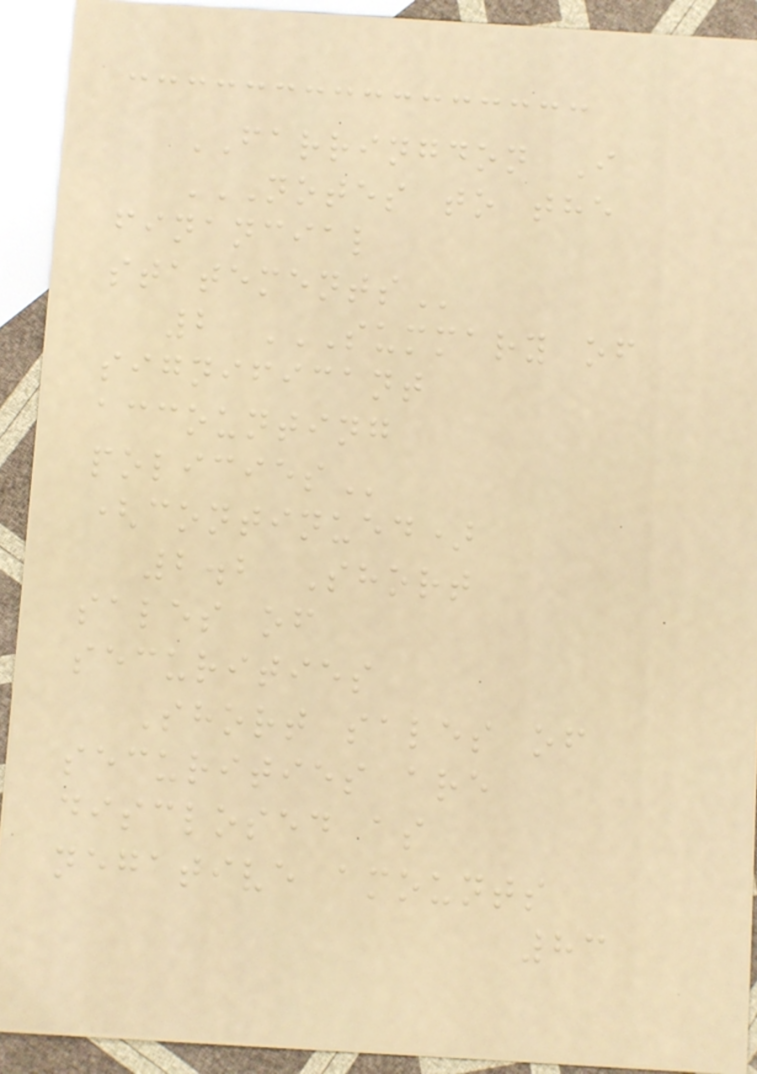FARRINGDON I
NOTES TO THE
FINANCIAL
STATEMENTS
2 SUMMARY OF
SIGNIFICANT
ACCOUNTING
POLICIES
(continued)
2.2 Short
sales of
securities
Short sales of
securities are
disclosed as
negative amounts
83
